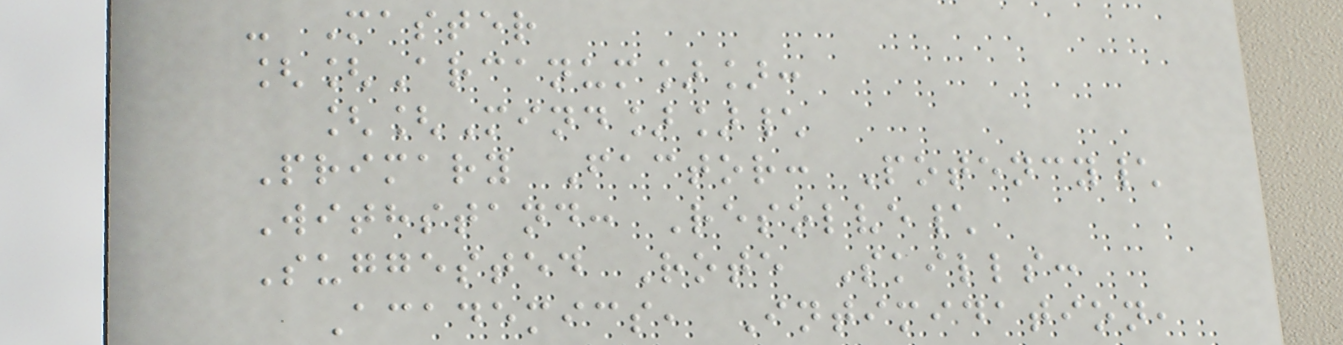- Master
[[Arcanum]]:
[[Mind]]\
Primary Factor: Potency\
Withstand: Resolve\
Suggested Rote Skills:
Academics, Intimidation,
